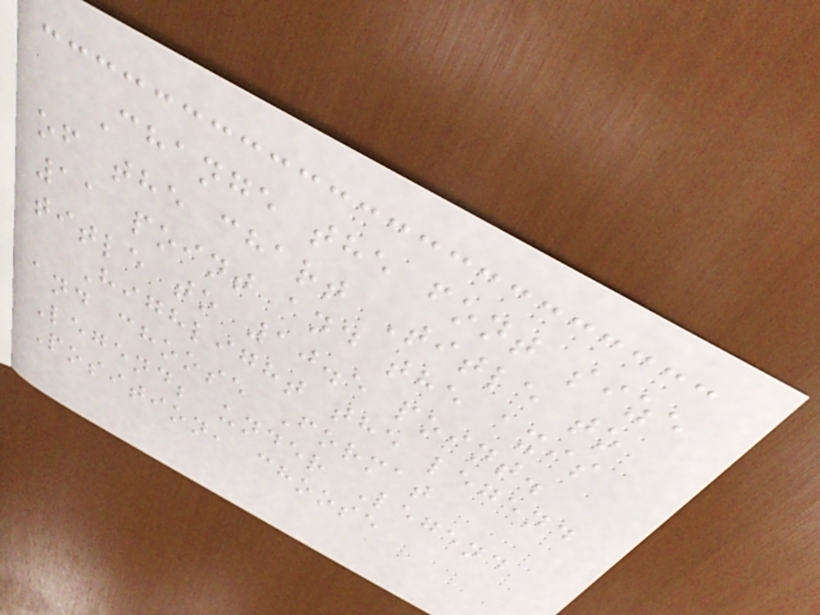Change the font size
of the chart Title to
11 point and the axis
title to 10.5 point.
Highlight the legend
and choose Format
Legend; under Legend
Position, choose
